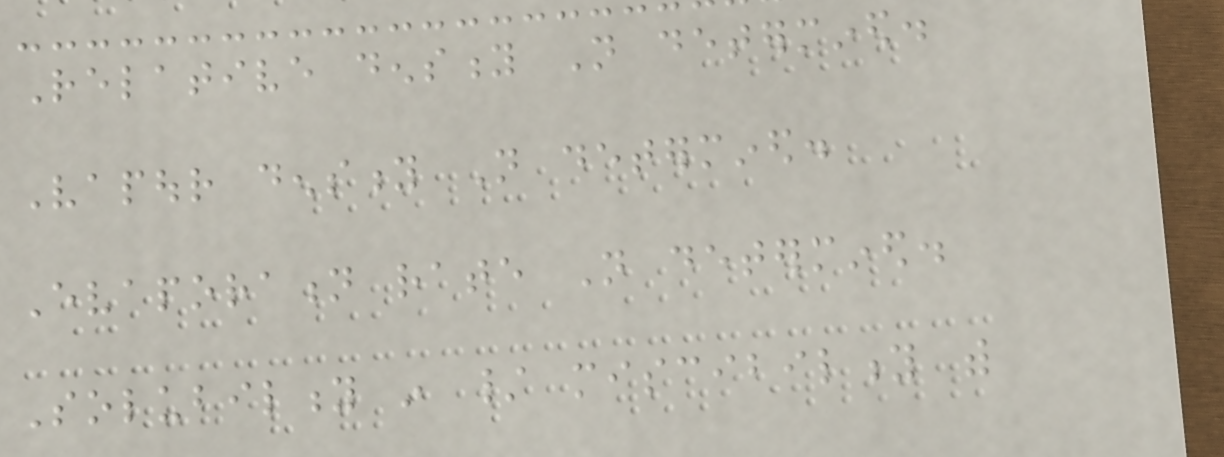Relative density Not determined.
Vapour density Not determined.
Evaporation rate Not determined.
Solubility in / miscibility with
